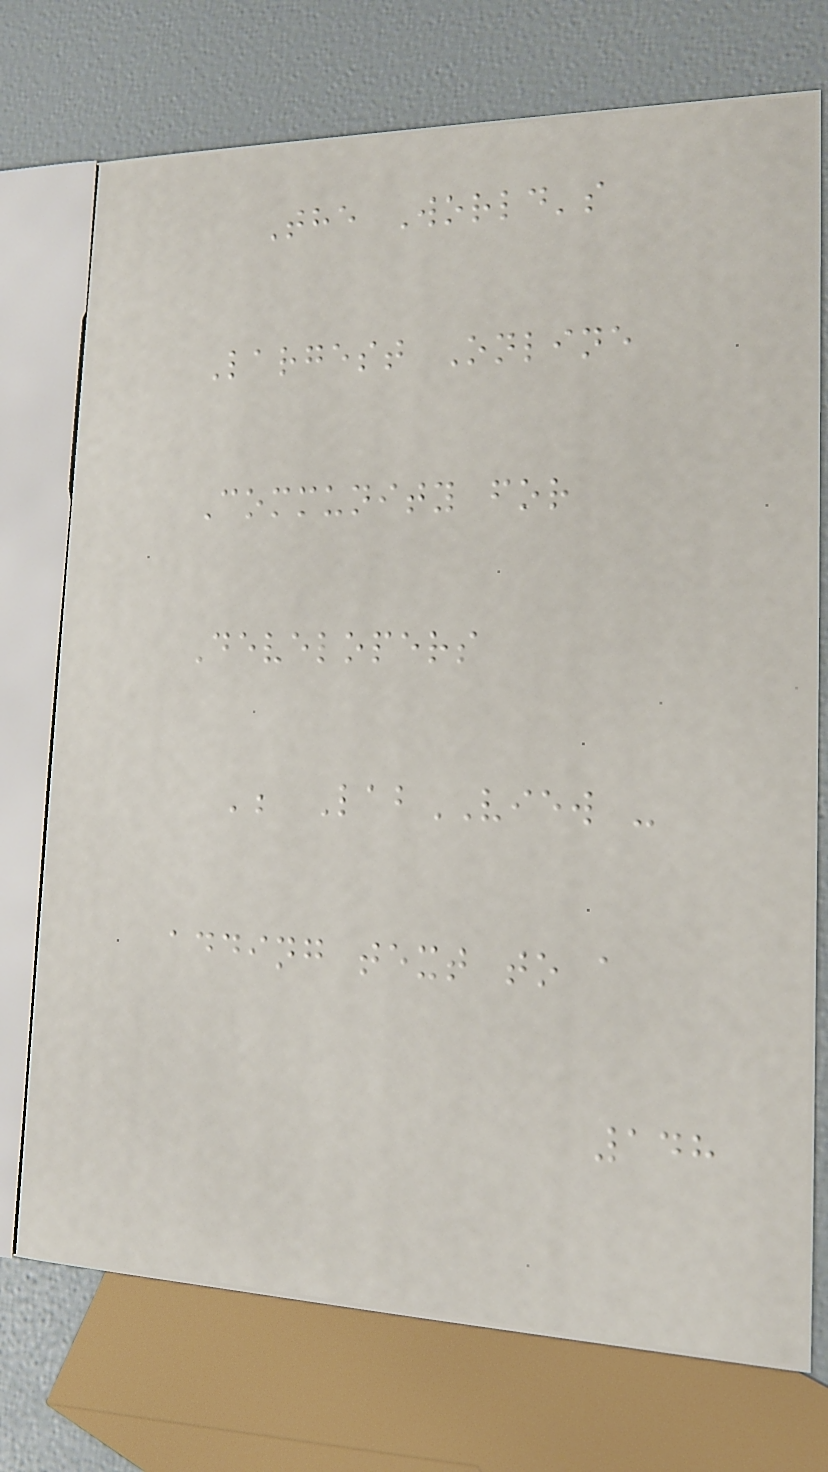The World's
Largest Online
Community for
Developers
'; LabVIEW -
adding text to a
148
